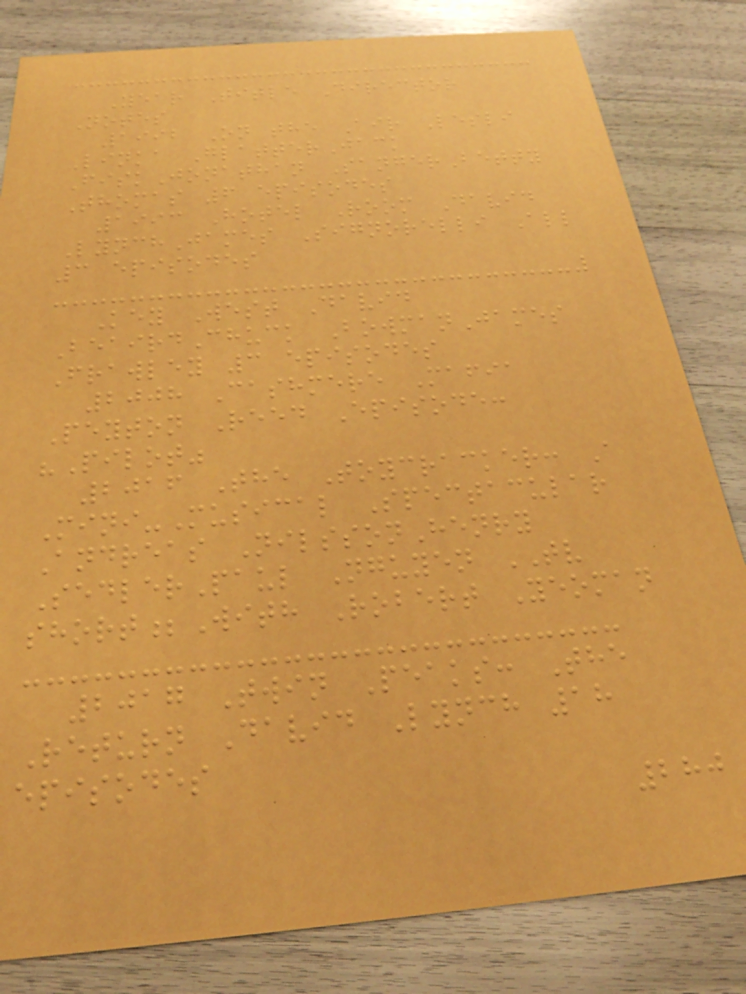Year Title Director
Notes
1992 On the Air Lesli
Linka GlatterJack
FiskJonathan SangerBetty
Thomas 6 episodes
1993 Hotel Room David
LynchJames Signorelli All
3 episodes
Key West David
BeairdChuck BowmanJames
Frawley 3 episodes
2008 Cashmere Mafia
Peyton Reed Episode:
"Pilot"
2016 The Toycracker: A
Mini-Musical Spectacular
Andreas NilssonHenry
SedlerPaul Nguyen TV
short;With Robert Yeoman
2017 Twin Peaks: The
Return David Lynch 18
episodes
280
